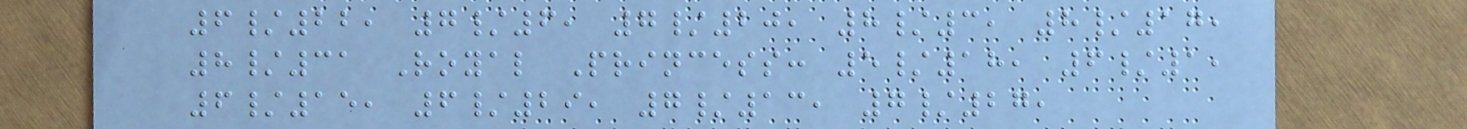6/22, 7/6, 7/20, 8/3, 8/17,
8/31 Royal Princess: 5/18, 6/1,
6/15, 6/29, 7/13, 7/27,
